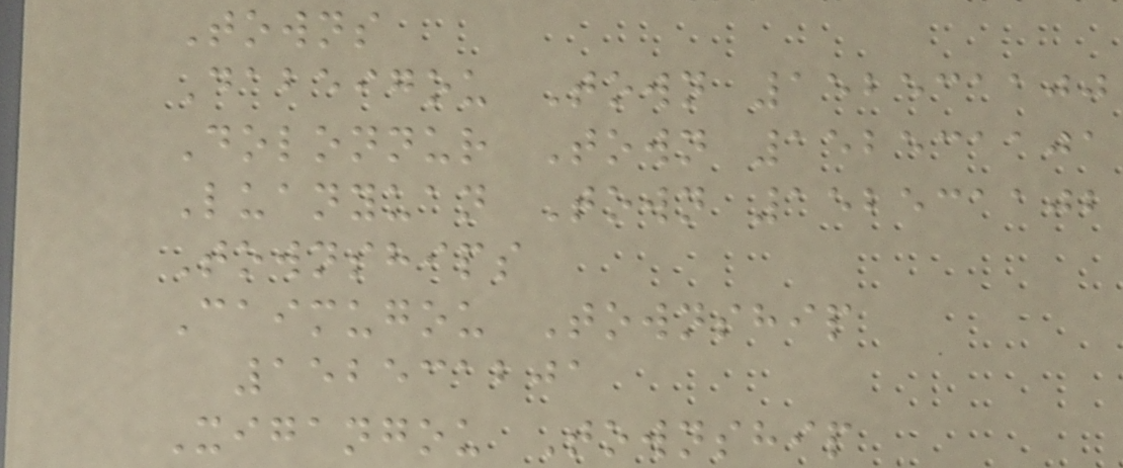Towns
Dabeigou Town 152531100
Dolonnur Town 152531101
Luanyuan Town 152531102
Townships
Caimugou Township
152531201
Xigangou Township
